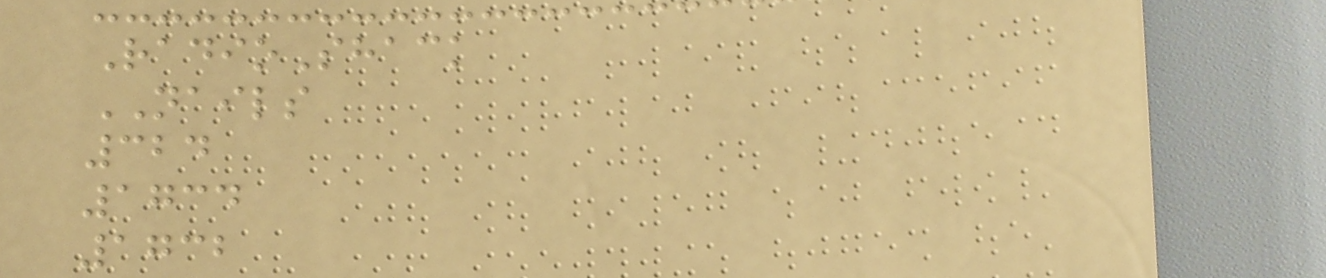RadioShack
NAILS
324
1734
1732
